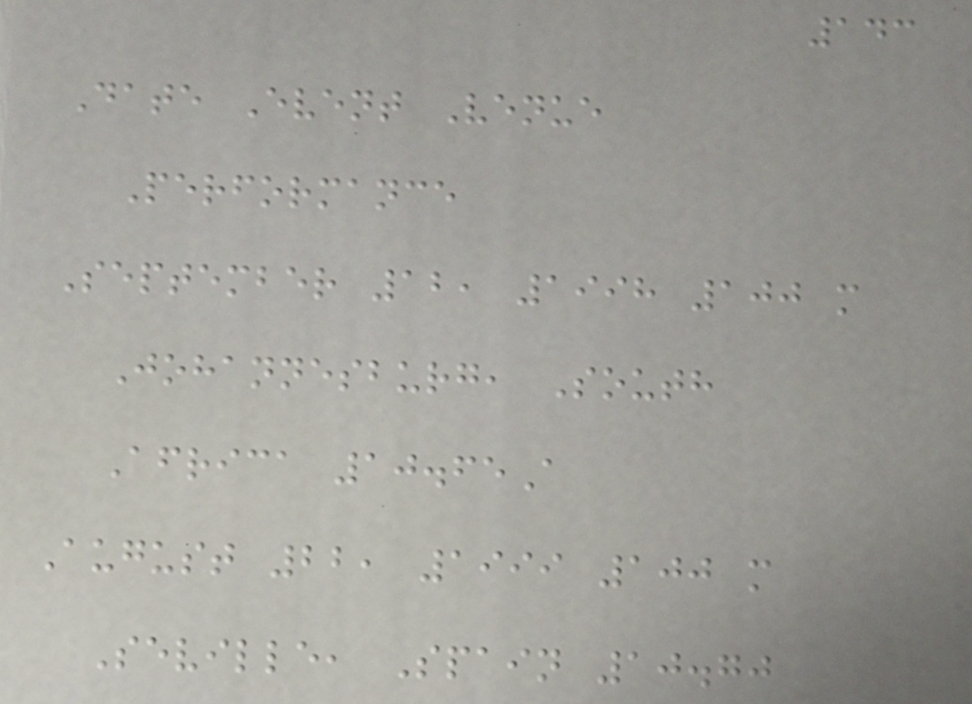143
Date Event Venue
Performance
September 12, 1998 100 m
Johannesburg, South
Africa 10.65A
August 22, 1999 100 m
Seville, Spain 10.70
